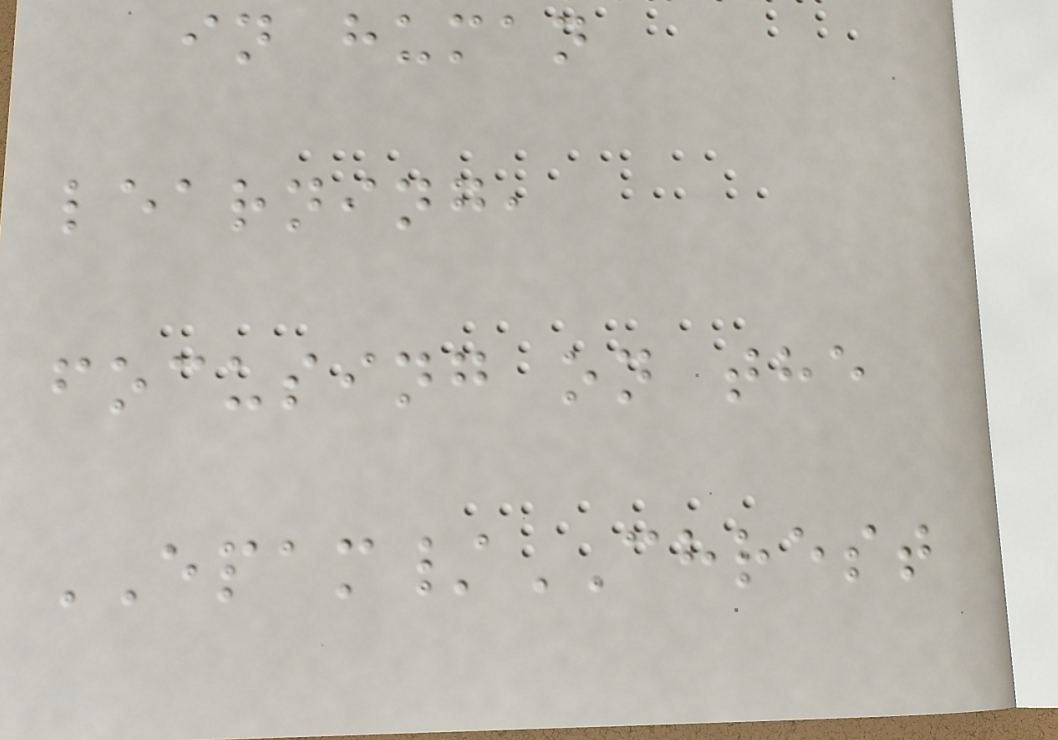in human
learning,
focusing on the
EPAM/CHREST
